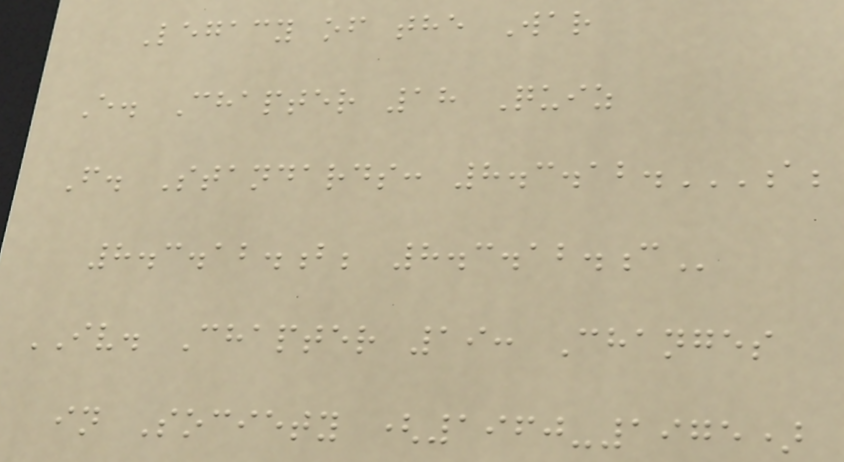Legacy of the War
E. Chapter 18 Quiz
F. Standards: 8.3.12.A;
8.3.12.B; 8.3.12.C
IV. Chapter 19: Changes
in Society (1960-1975)
